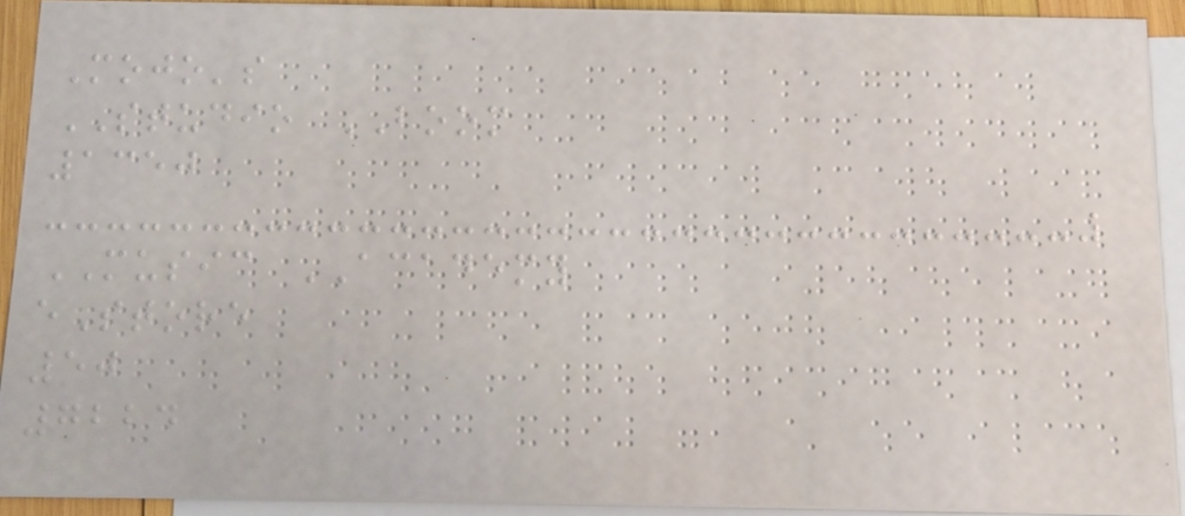Mojo's
STUDIO BOOM
1350
MUSIC ACADEMY
eStore
50
7224
